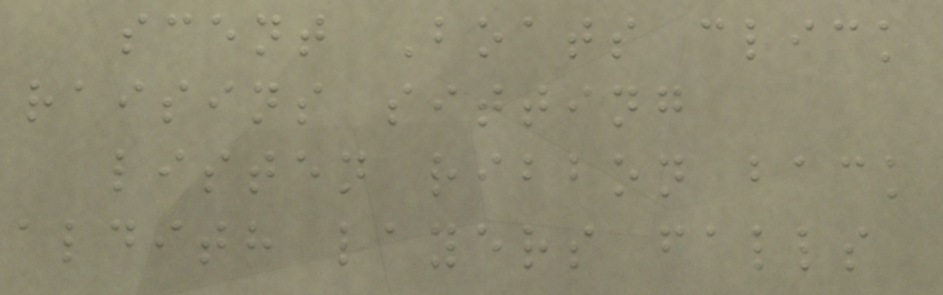scent Boats click
raisins sitting
listen ribbon back
aldith layers falls
